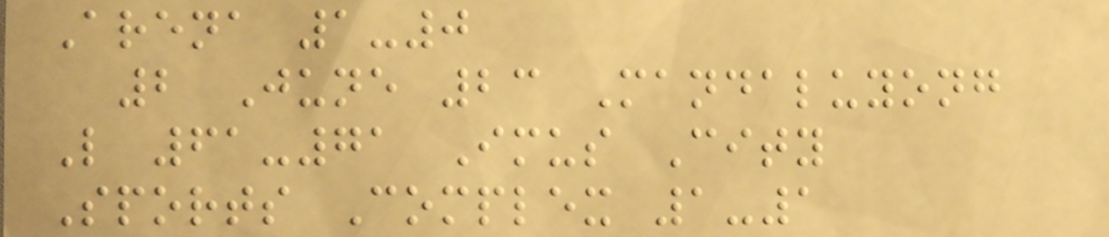Arena 1-0
2 June 23 Mandaluyong
L 61-71 Imus City
Sports Complex 1-1
